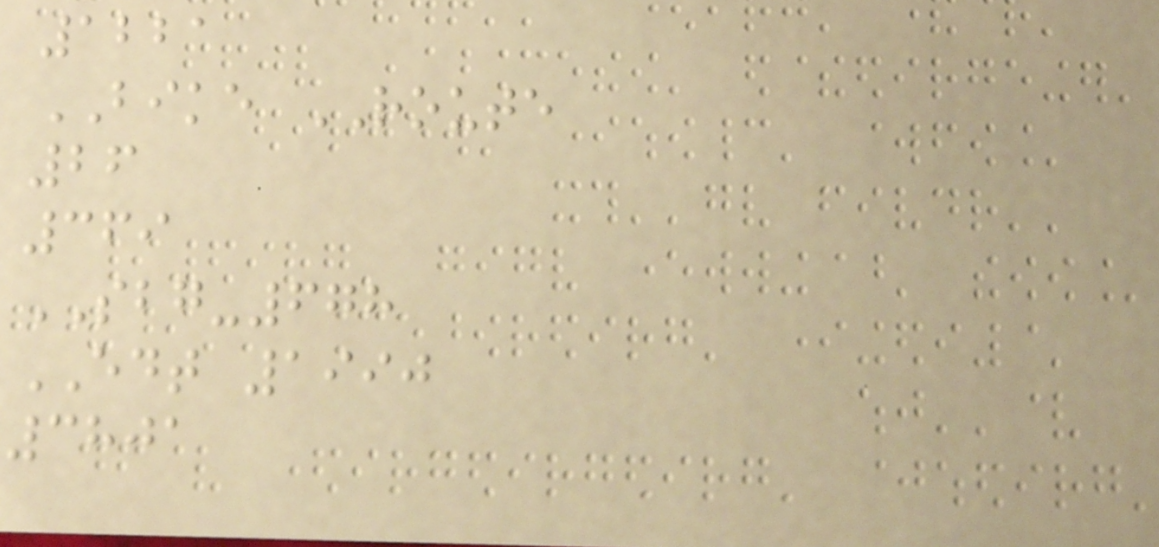1221
BIKE ROUTE
26
369
SBG-678
EDT 1990
3801
